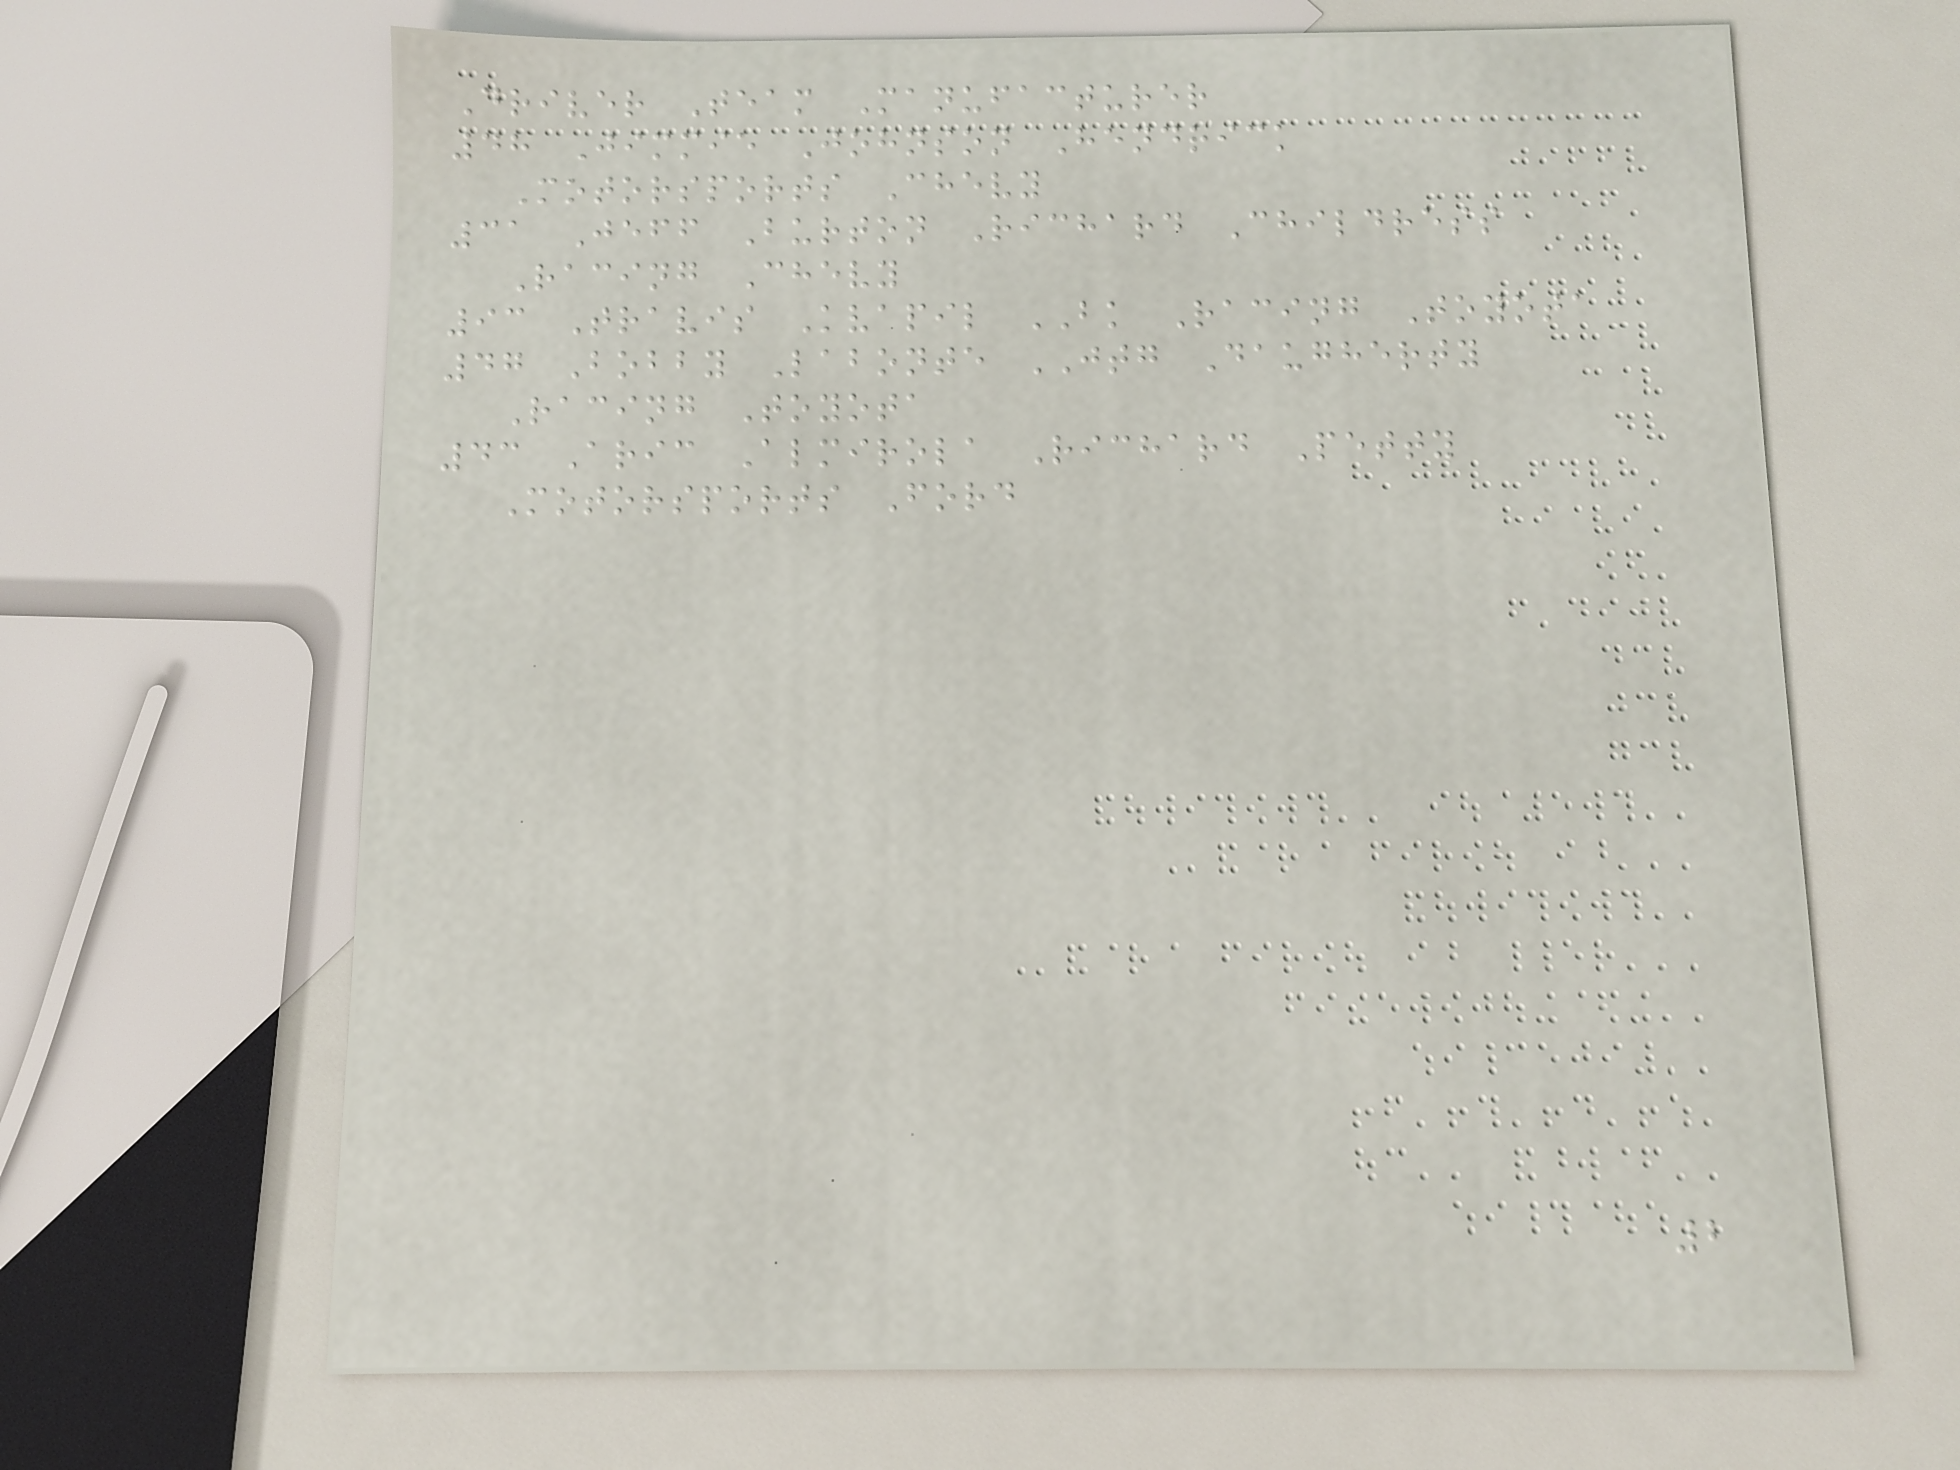Driver Team Manufacturer
48 Jimmie Johnson Hendrick
Motorsports Chevy
31 Jeff Burton Richard Childress
Racing Chevy
93 Travis Kvapil BK Racing Toyota
47 Bobby Labonte JTG Daugherty
Racing Toyota
43 Aric Almirola Richard Petty
Motorsports Ford
2
